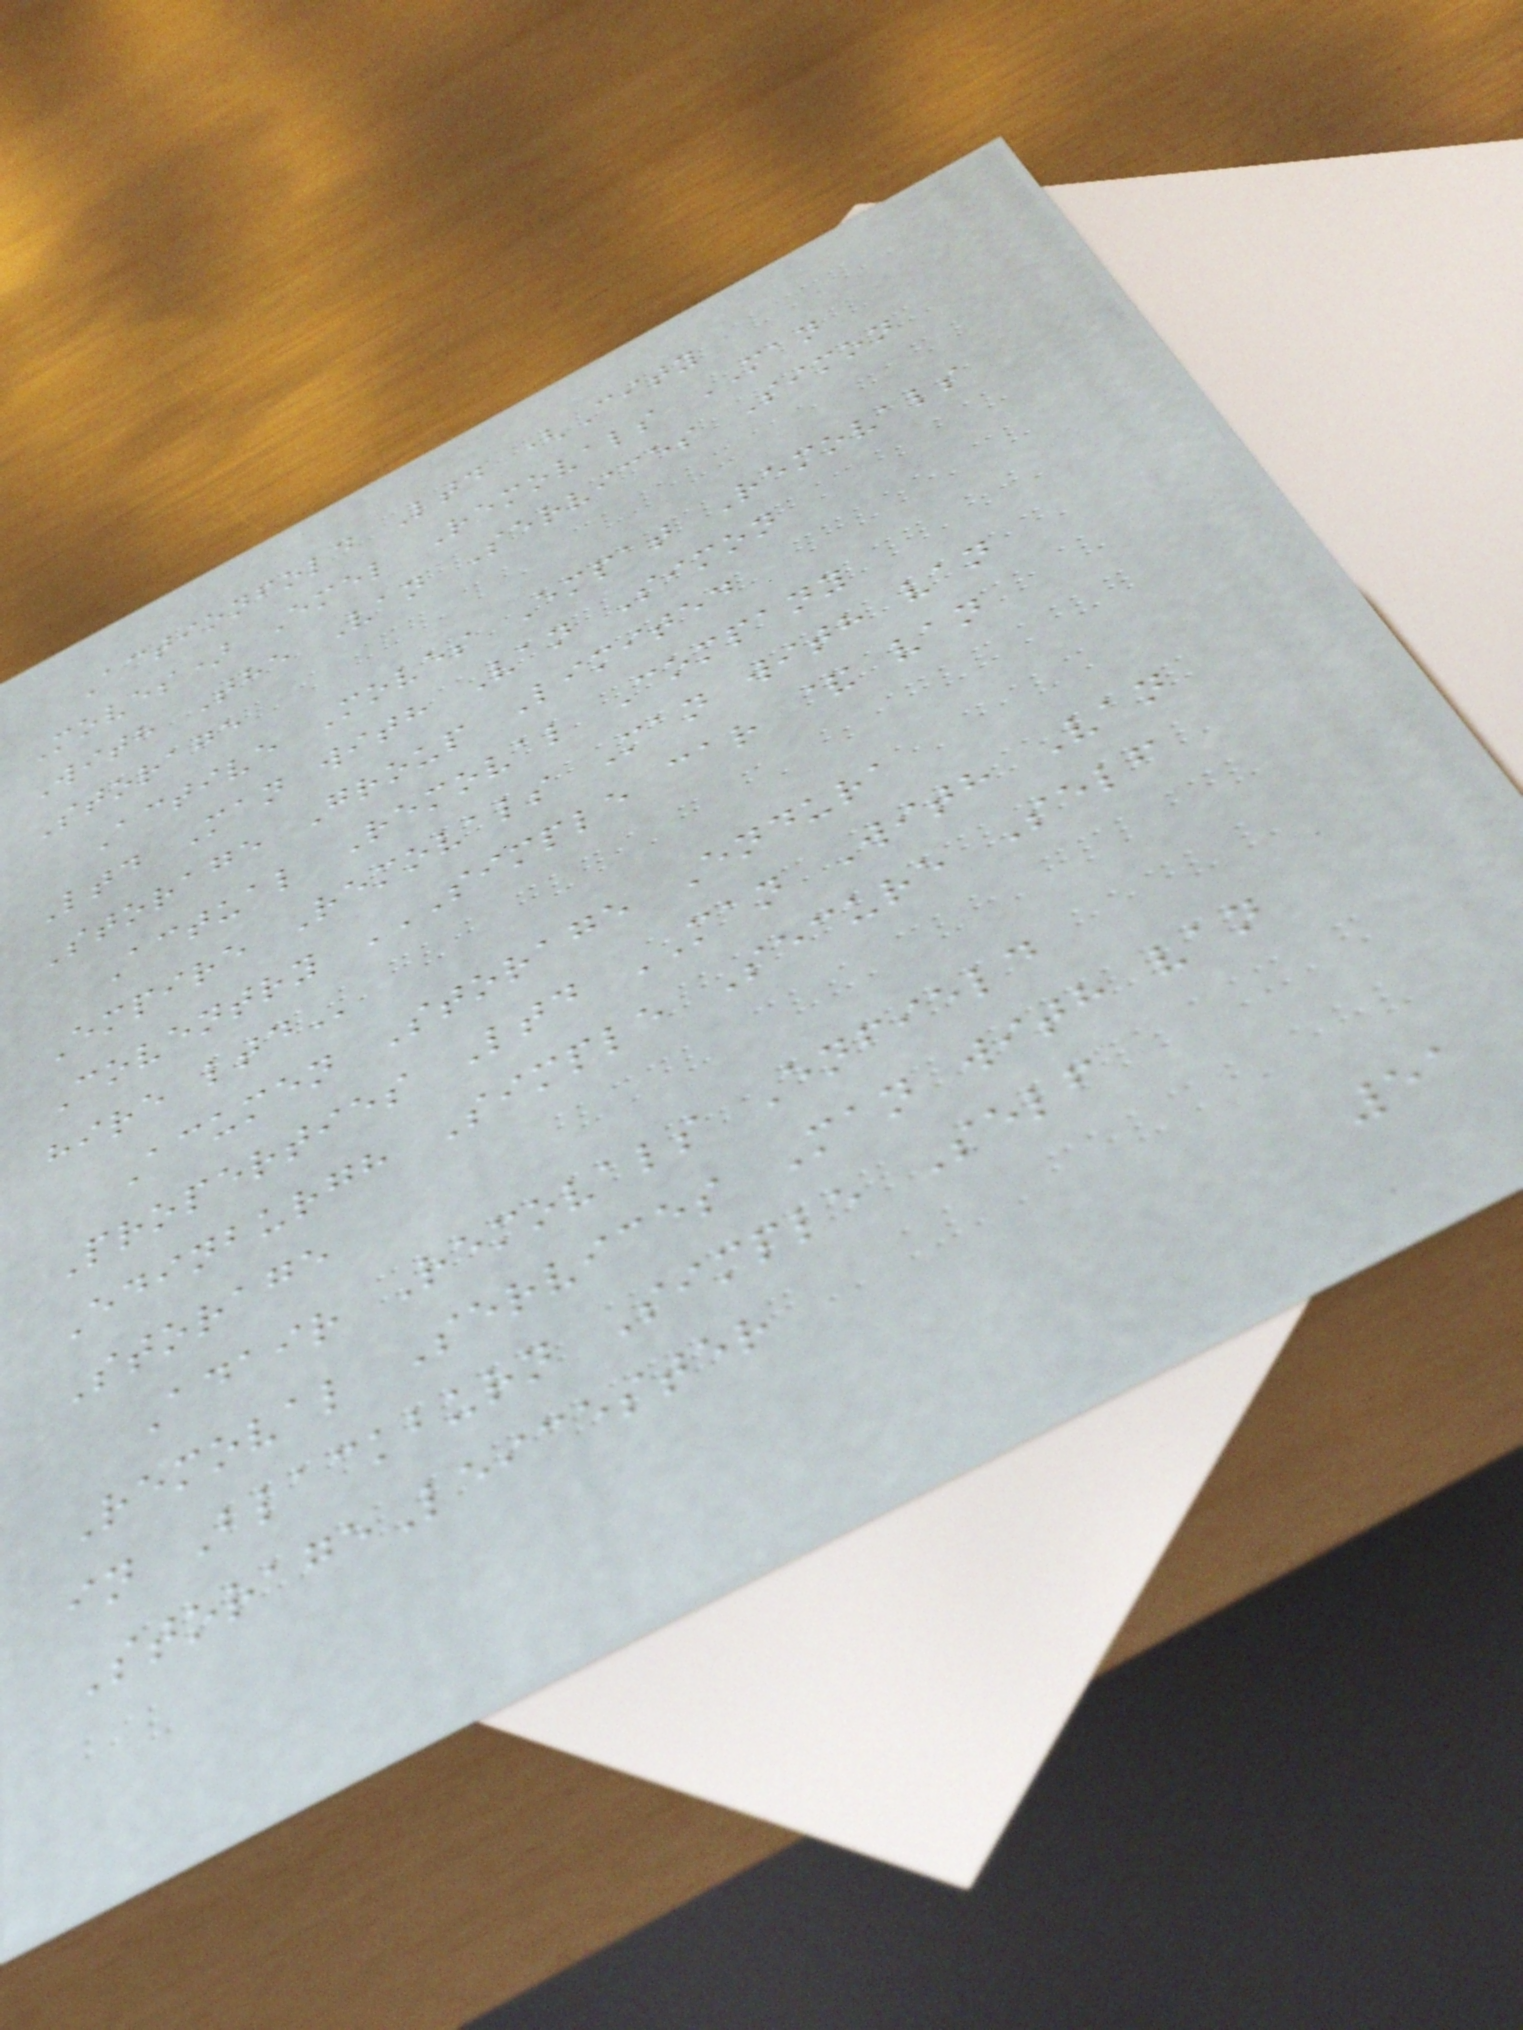Actionfold Ltd (City
Moves) Emel Removals MAN
With The Van Services Simon
Storage
Active Moves Empat Removals
Ltd Man with Van Simon
Storage Group Limited
Actual Removal Company
Empire Removals Man with van
Coventry SIMPLE CAR & VAN
HIRE LTD
Acumen Storage Endura
Properties Ltd MAN With Van
Edinburgh Simple Secure Self
Storage
Adair Removals Enfield
Removal Services Man with van
in Blackburn Simple Self
StorageLeicester
51
